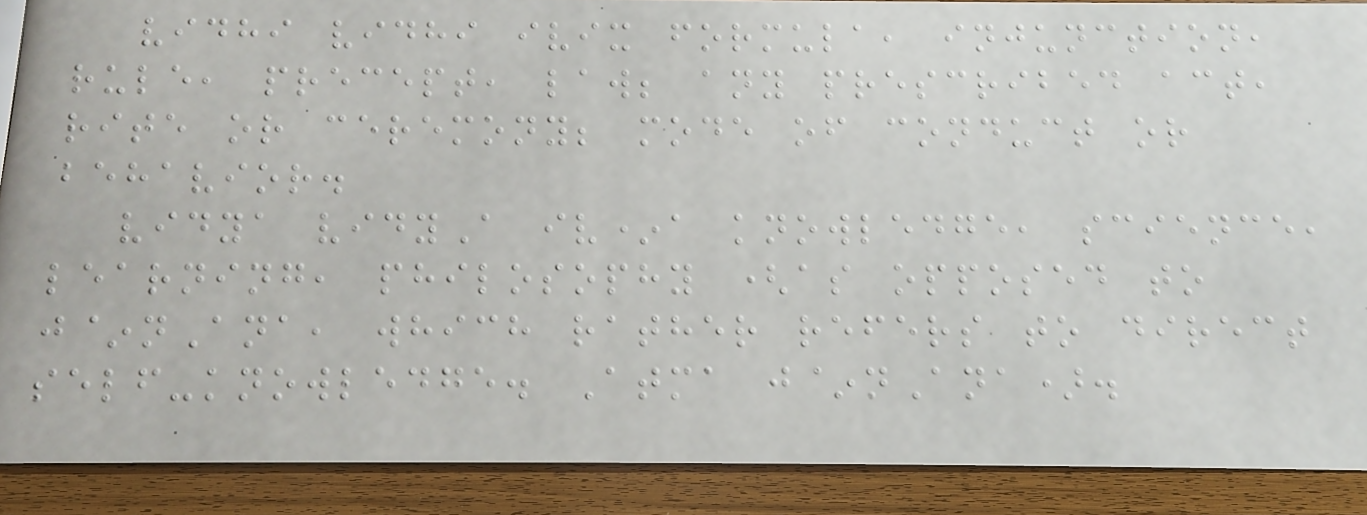vidhi vidhi ivix formula, injunction,
rule, precept, law; any prescribed act,
rite or ceremony; mode of conduct or
behavior.
vidya vidyA iv*a knowledge, science,
learning, philosophy (as opposed to
j~nAna, which rather refers to direct
self-knowledge. Atma j~nAna).
